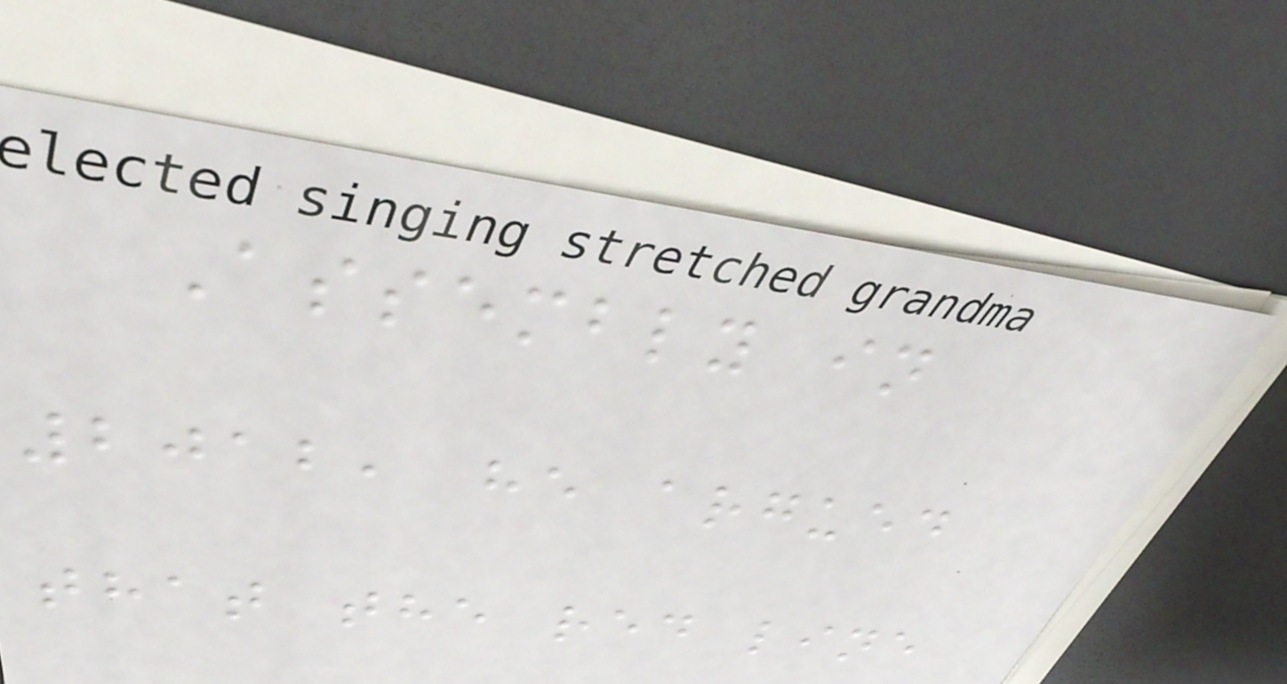Assembly in
2012, he argued
that the red line
